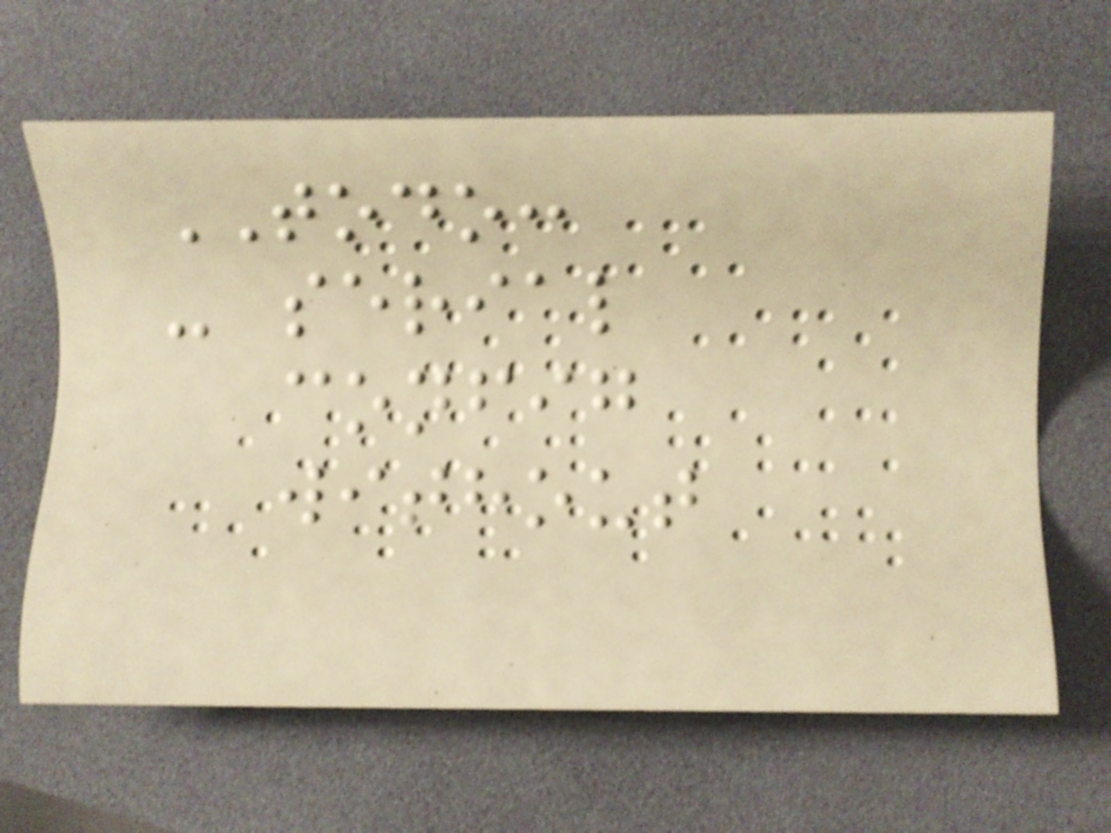TODO:
- serial
config
without
